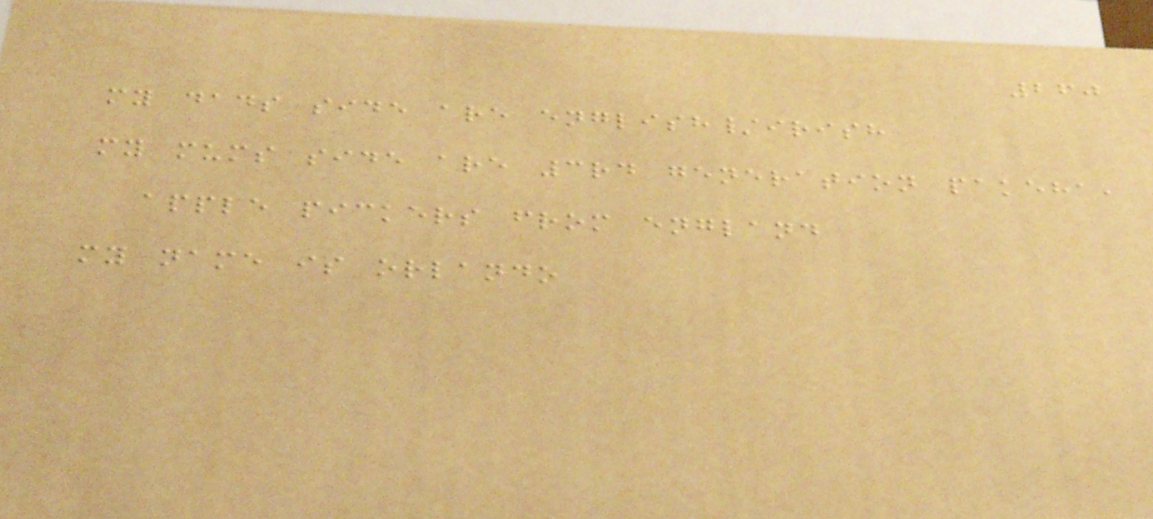260
my dads side are english/irish
my mums side are 3rd generation pakeha,
apple pickers from england
my name is orlando
